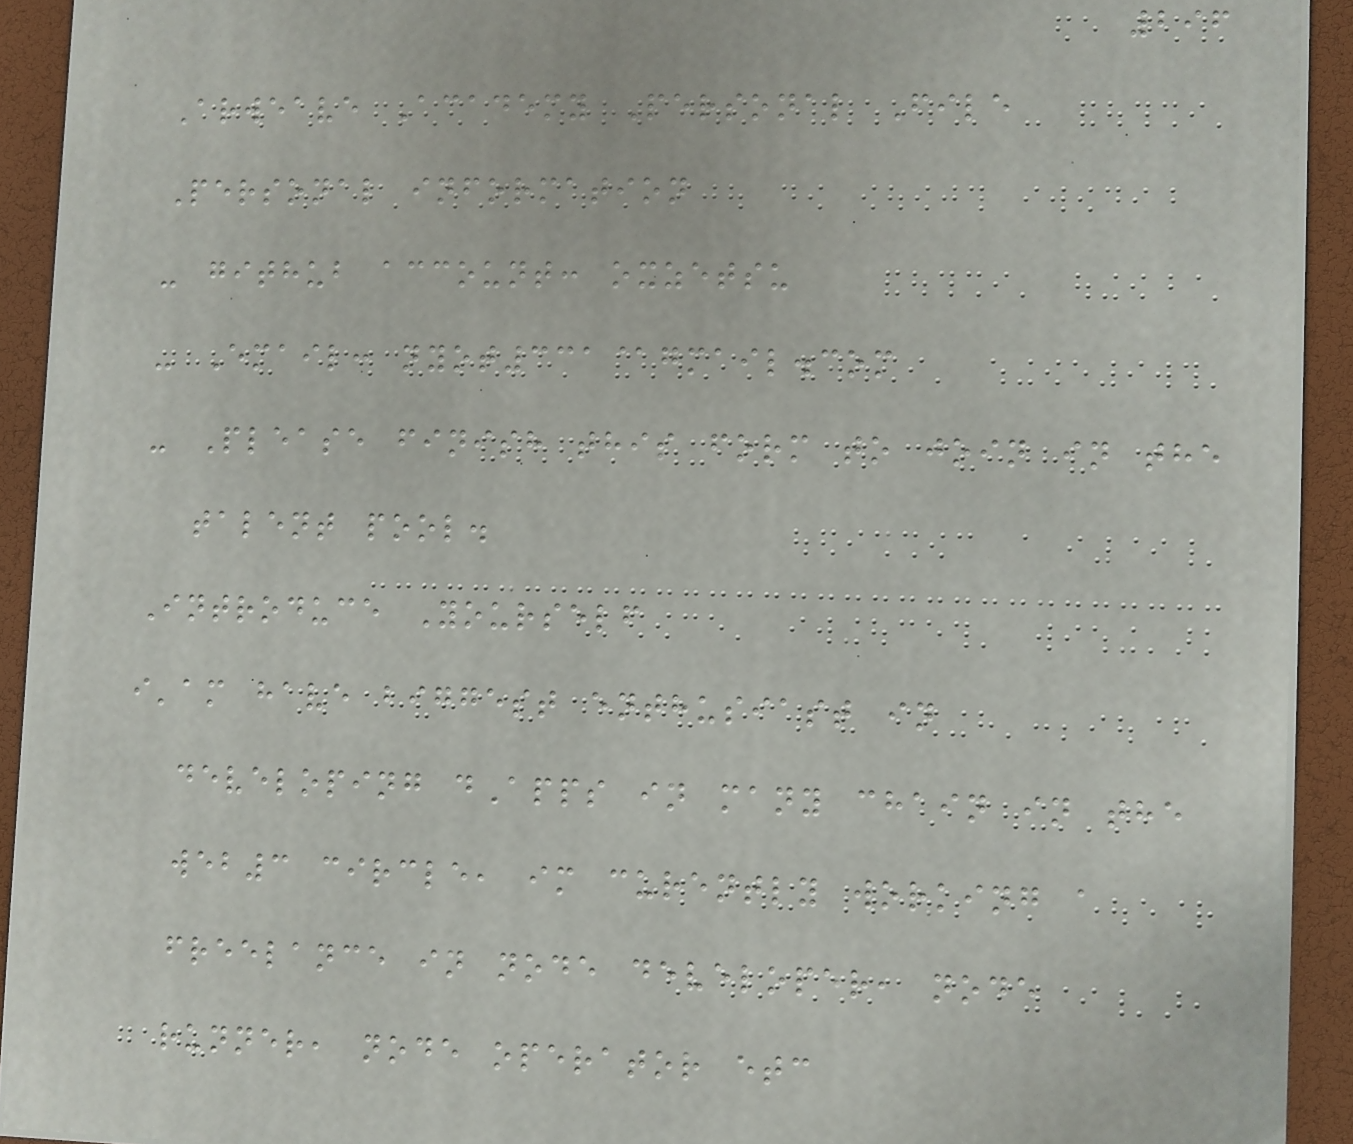296
Arweave Academy Personal File
Personal information
- github account: oxzetsu
- Email: nyot331@gmail.com
- Please finish this form to join in the
talent pool.
Introduce Yourself
i'am have biggest enthusiast in
developing dApps in many chain in the
web3 circle, im curently working a
freelance in node developer, node
runner, node operator etc
